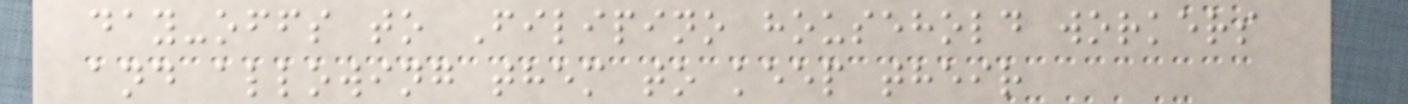day-offs to Filipino household workers
and allowing them to keep their
